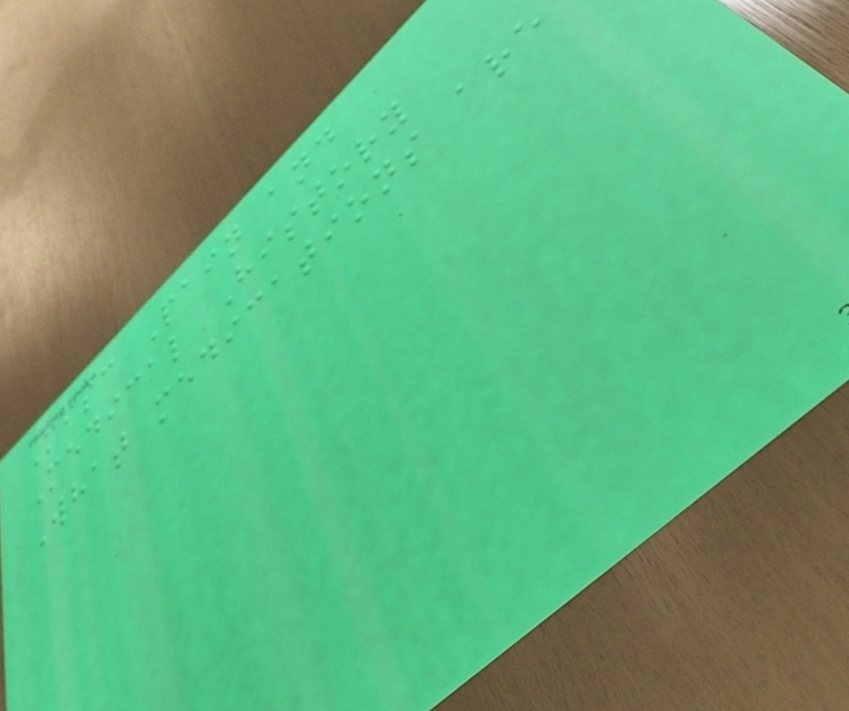Misc Pain and
Medical History
What medications are
